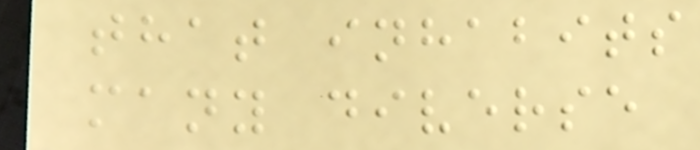that inhabits
many diverse
